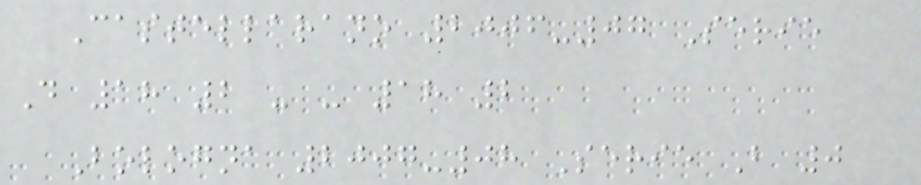Castellarano 2006-07 Serie
D 18 2 - - 18 2
Bologna 2007-08 Serie B 0
